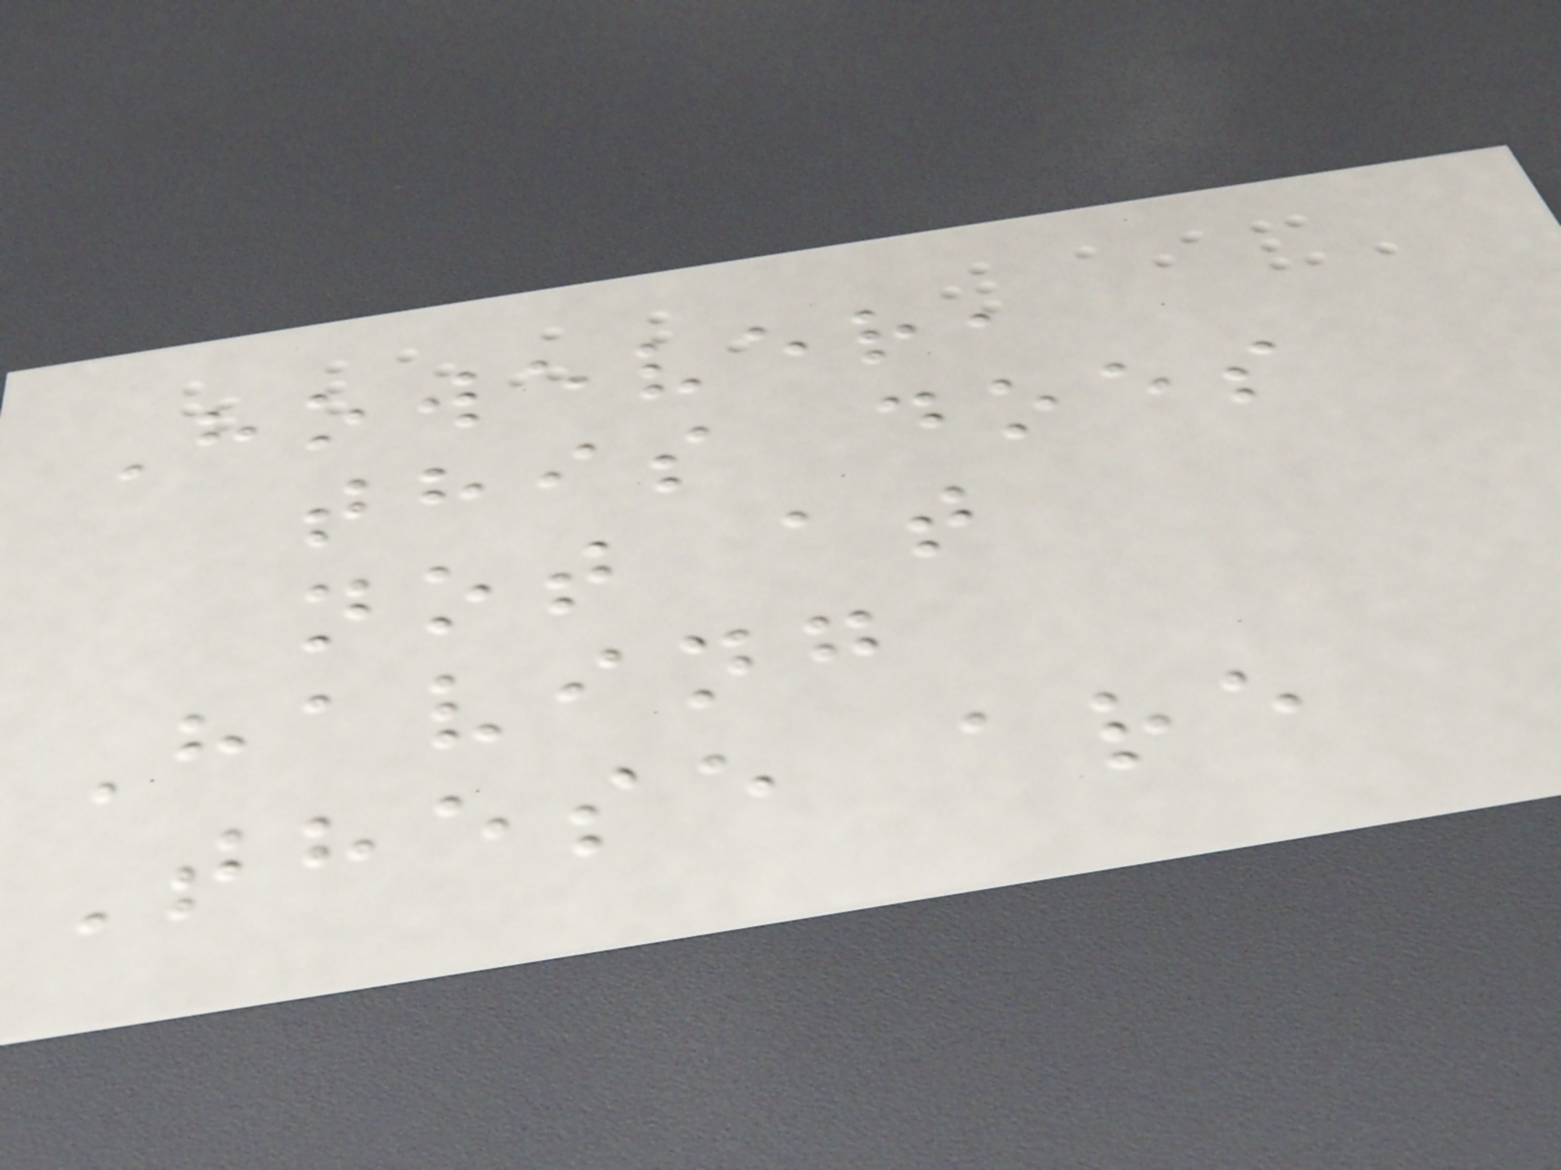However,
this does
not at
Having
These are
